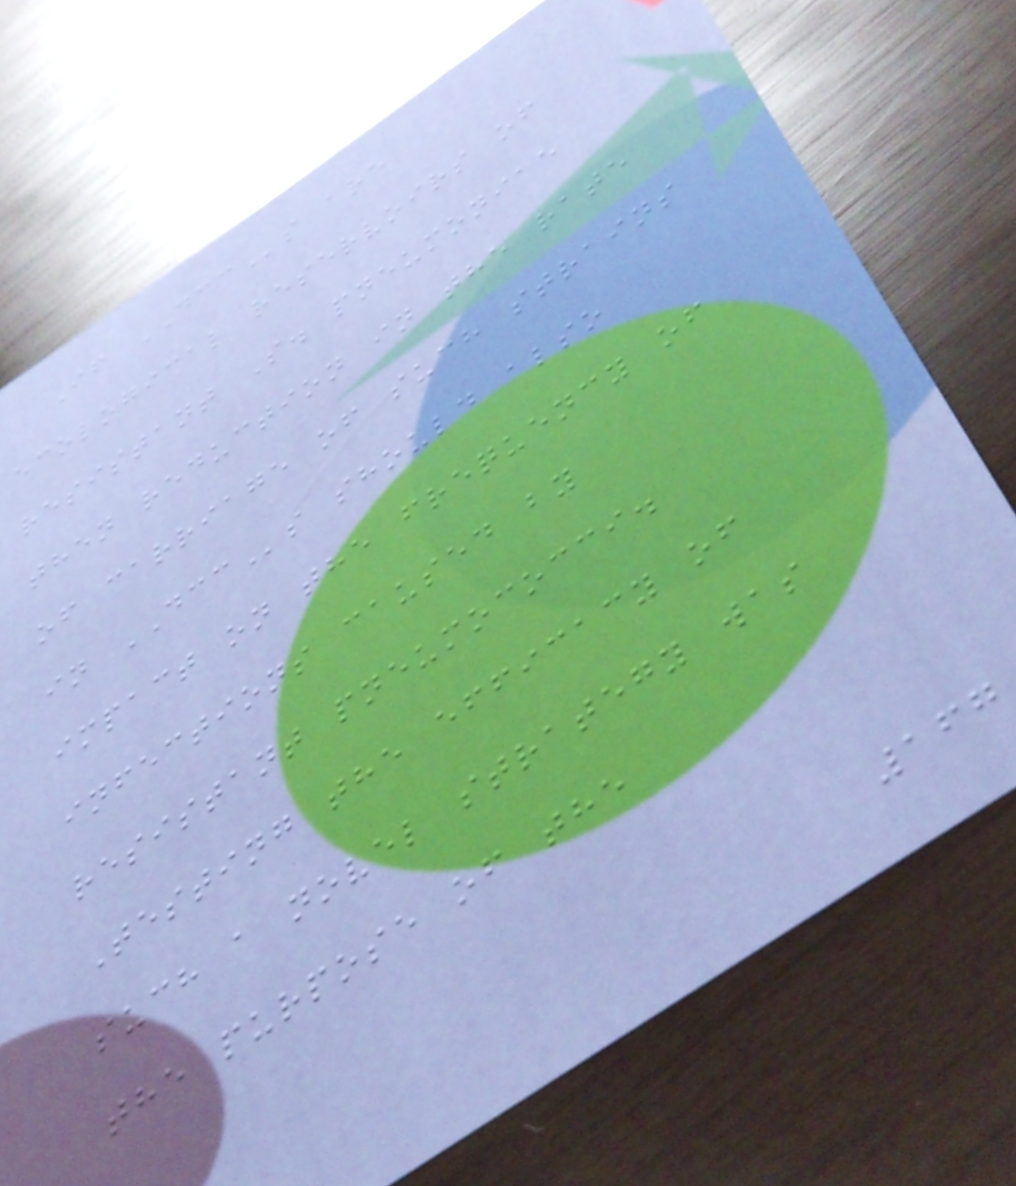If DCCs are
ecological reservoirs of
resistant S. pneumoniae
then reduction in the rate
of carriage of such strains
in DCCs should also
impact on the frequency of
infections caused by
resistant pneumococci.
Testing the efficacy of
such a novel strategy was
the purpose of the
167
